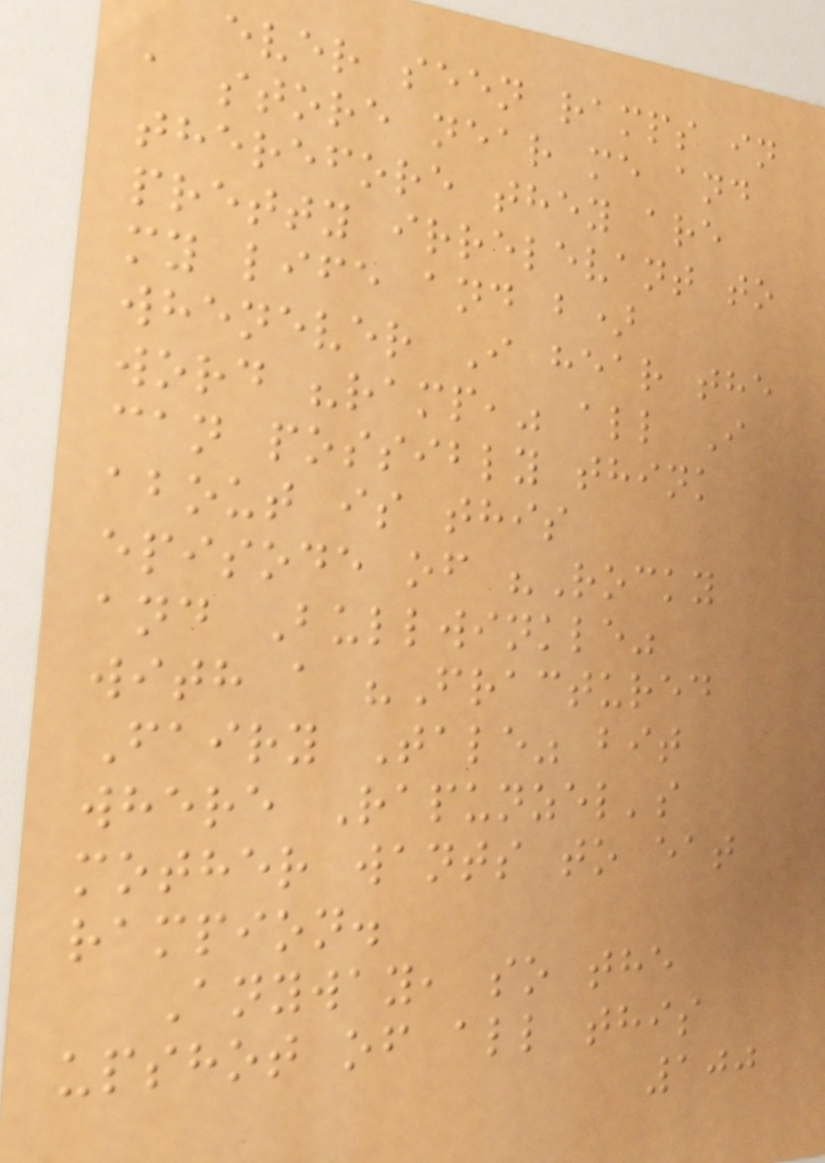ever seen ramps in
a store near me and
therefore they are
pretty irrelevant to
my life and b)
whenever I hear the
word "ramp," all I
can possibly think
about is this
episode of "Rocky
and Bullwinkle"
with a "Fractured
Fairy Tale" bit
where Rapunzel's
mother wants to eat
rampion.
Anyway, so the
upshot of all this
100
